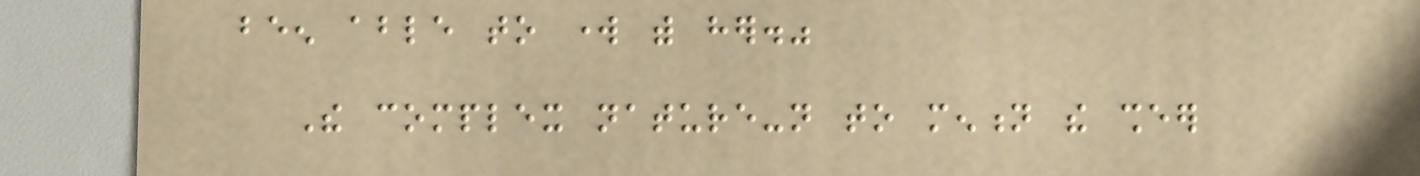been able to work with her."
The complex nature-not to mention the sheer
